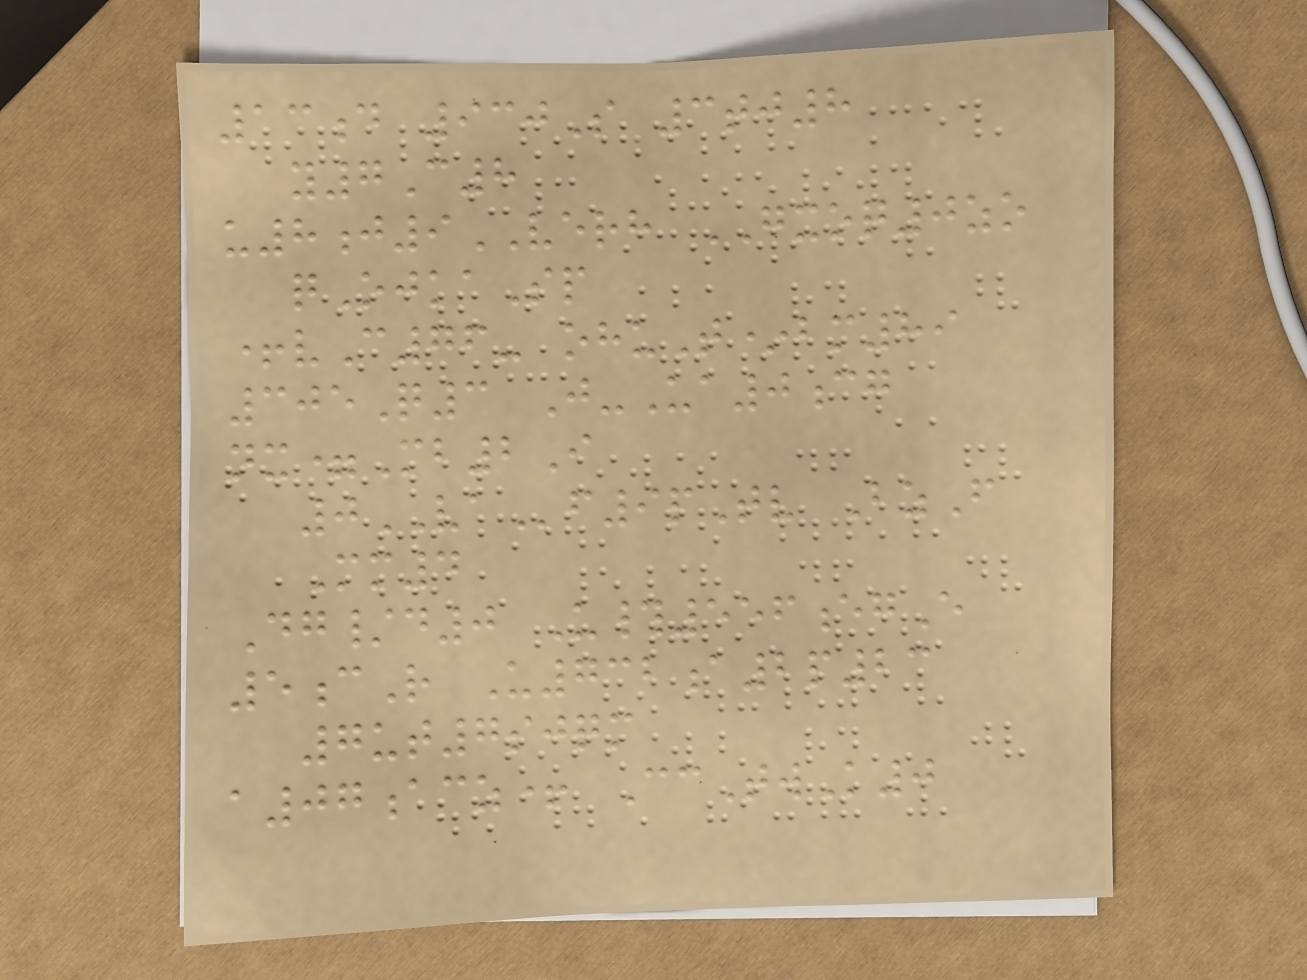13d 930S 3tj8
y7C8
u8j9VERH GXOQ0zo
qOjkaSp
+vC76- ohuT*bm89
305Q3 J-Ua0cg
nx=Mb2I
0VAf9pTv BzF
Mm4
Dg/d0 U#556egE
5cR U732a2p23
7ut7sjqm
a07acz+ CcTwK0
